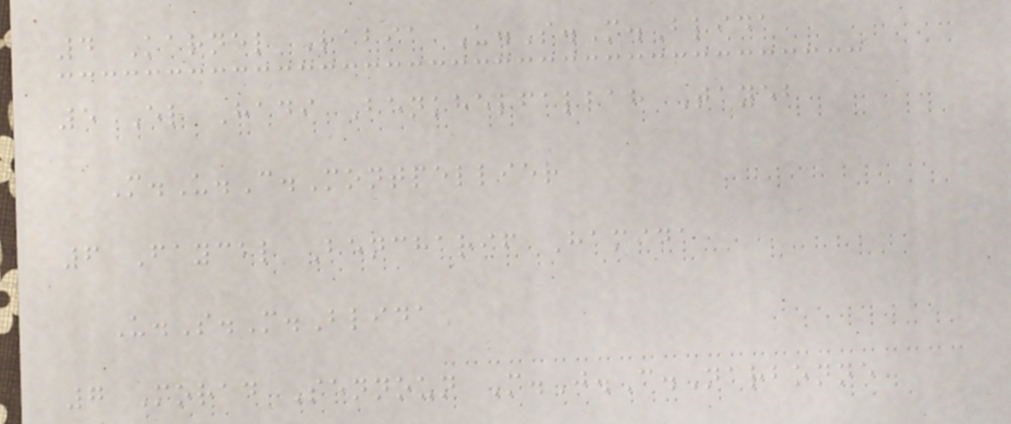4 Karnel Rabia U.S.M.Blida
5 El Hadi Benkhelfallah Tayeb
M.U.C.Montpellier
6 Faycal Bencharif Hamida
U.S.M.Blida
7 Morad Sennoun M.J.C.Narbonne
